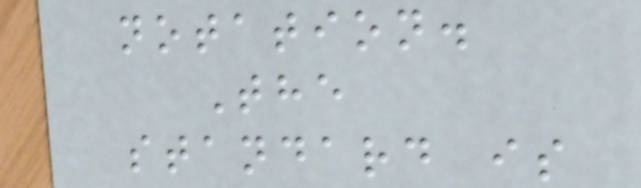notation.
The
standard is
